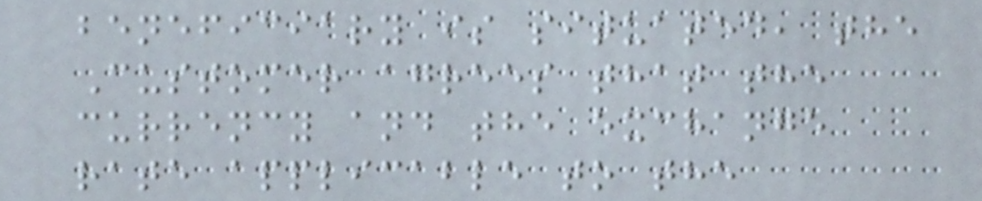beneficiary is situated, the
Customer agrees that the
currency and the exchange
rate applicable to the
